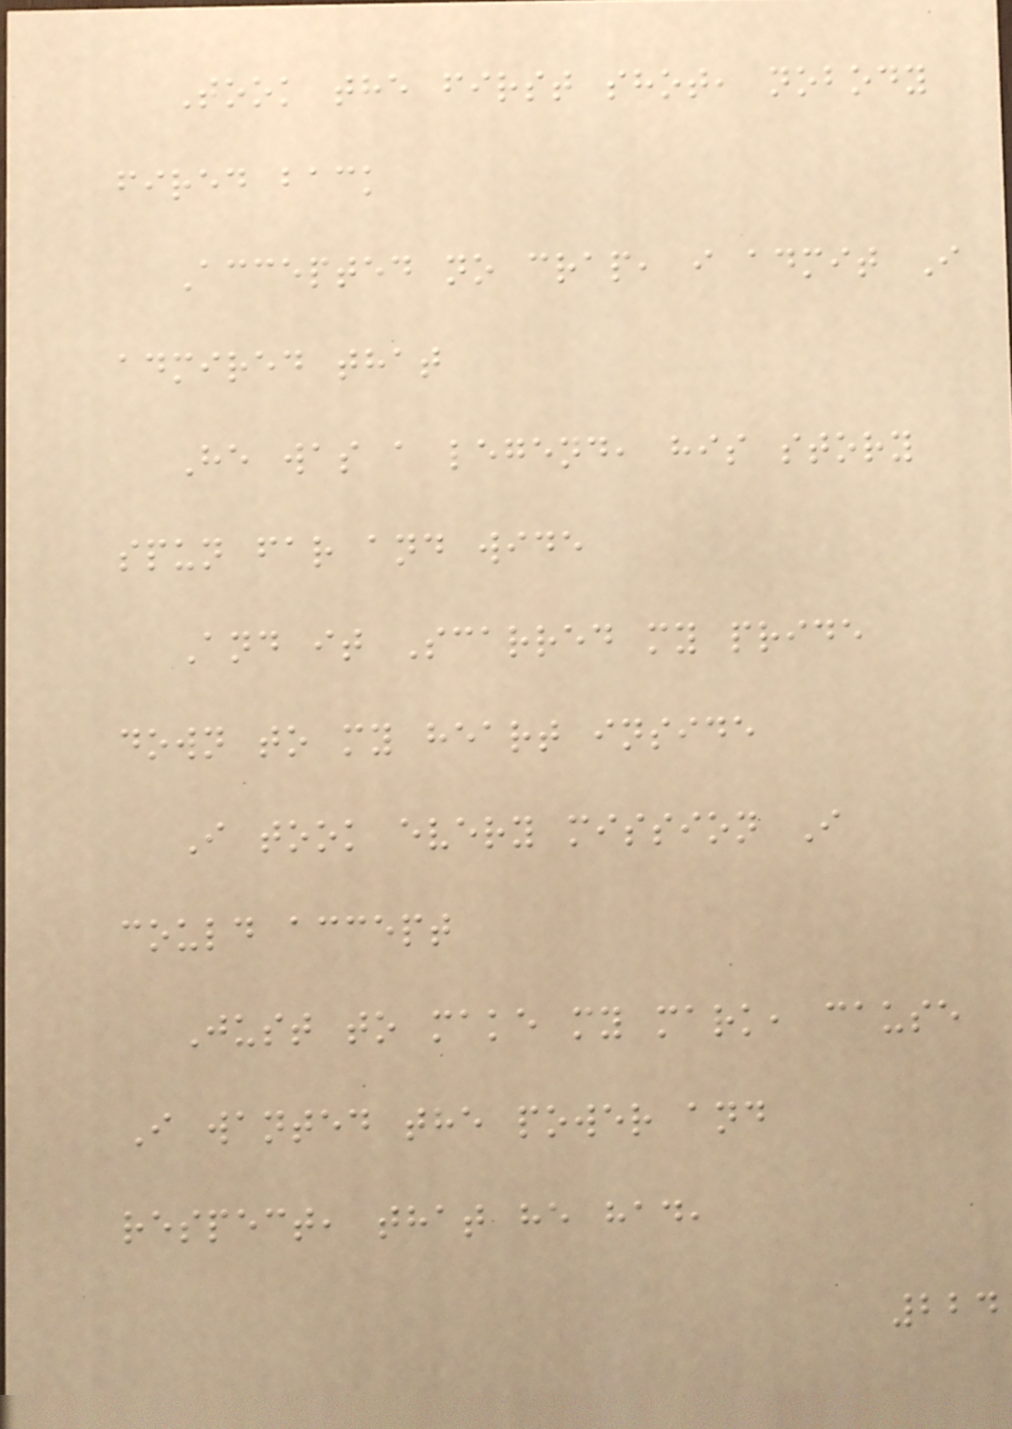Took the first shot, nobody
fired back
Accepted no crap, i admit I
admired that
He was a legend, his story
spun far and wide
And it Scarred my pride
down to my heart inside
I took every mission I
could accept
Just to make my mark, cause
I wanted the power and
respect, that he had,
224
